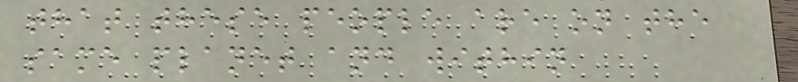that these people are on the
same planet and within
